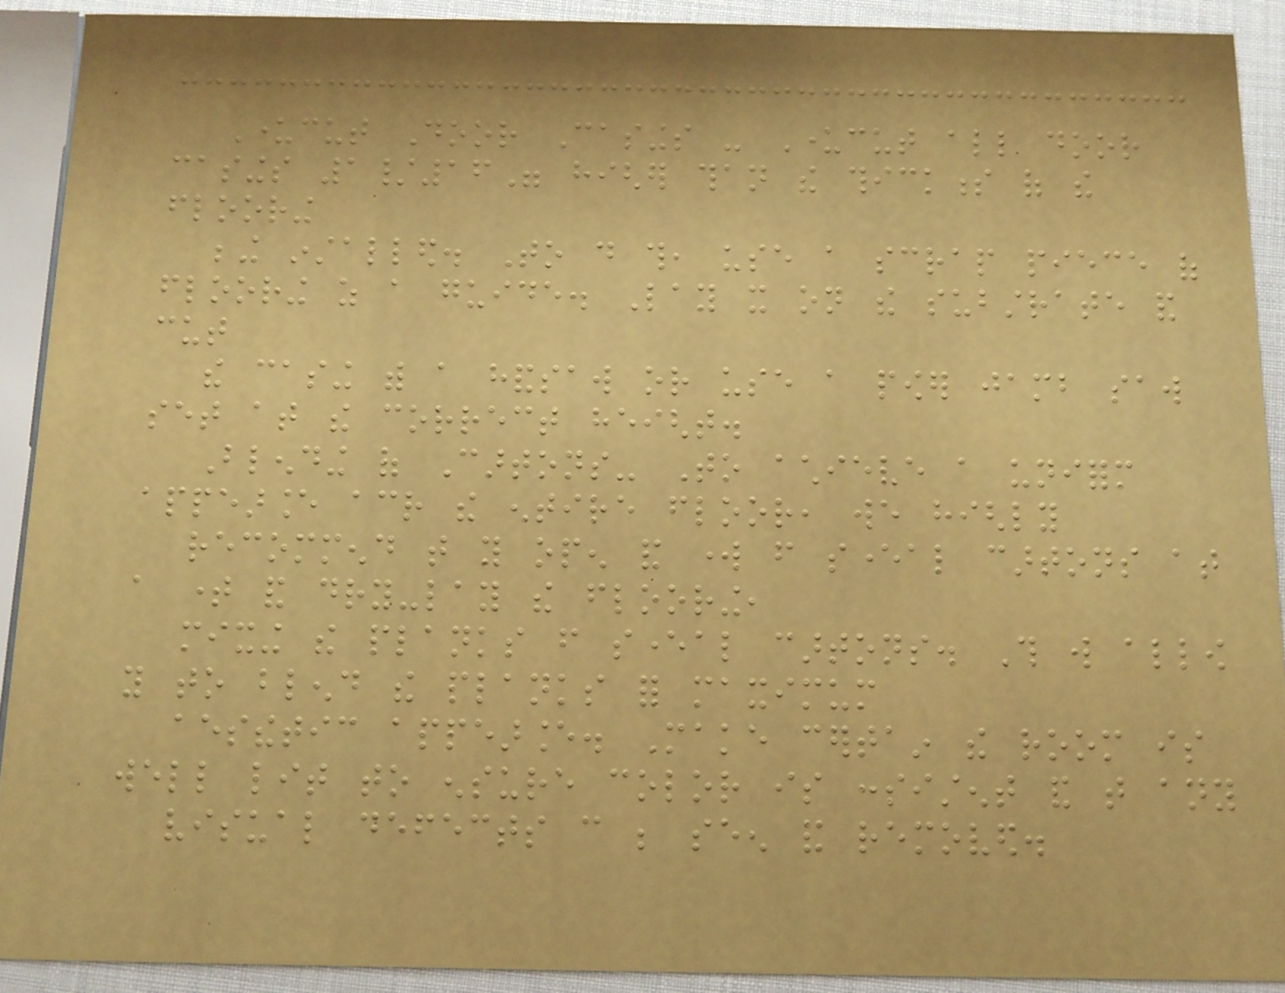Undercut Door Casings - Undercut all door
casings 1/16" higher than the thickness of the
flooring
being installed. To do this, use a scrap piece of
flooring as a guide. Lay it on the substrate and
cut
the casing with a handsaw or use a power jamb saw
set at the correct height.
Blending of Cartons- To achieve a uniform
appearance across the entire floor, we highly
recommend that you open and work from several cartons at
a time and dry-lay the flooring,
mixing the planks from several cartons. This will allow
you to blend the planks for maximum
aesthetic appearance. Make certain the room is
well lit to ensure color is consistent and that any
visual defects can be seen and removed.
